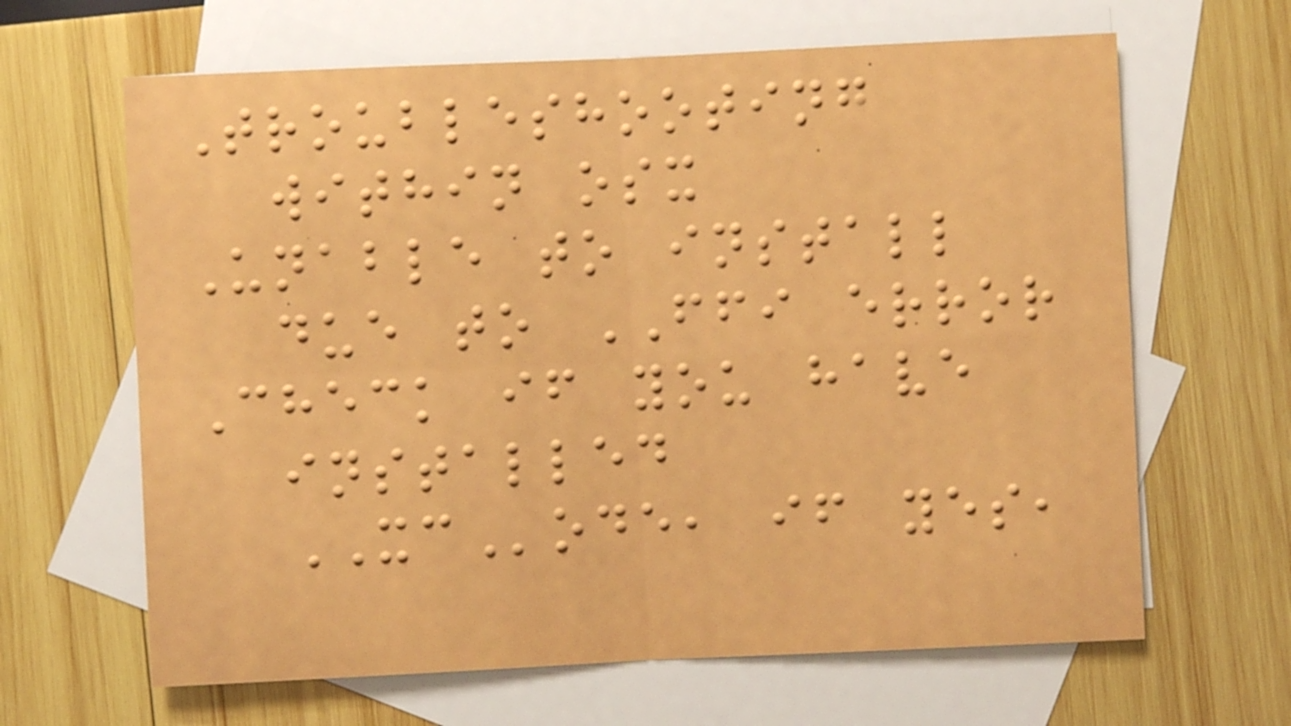Troubleshooting
within osx
Unable to install
due to FFI error
Check if you have
installed
XCode, if yes,
